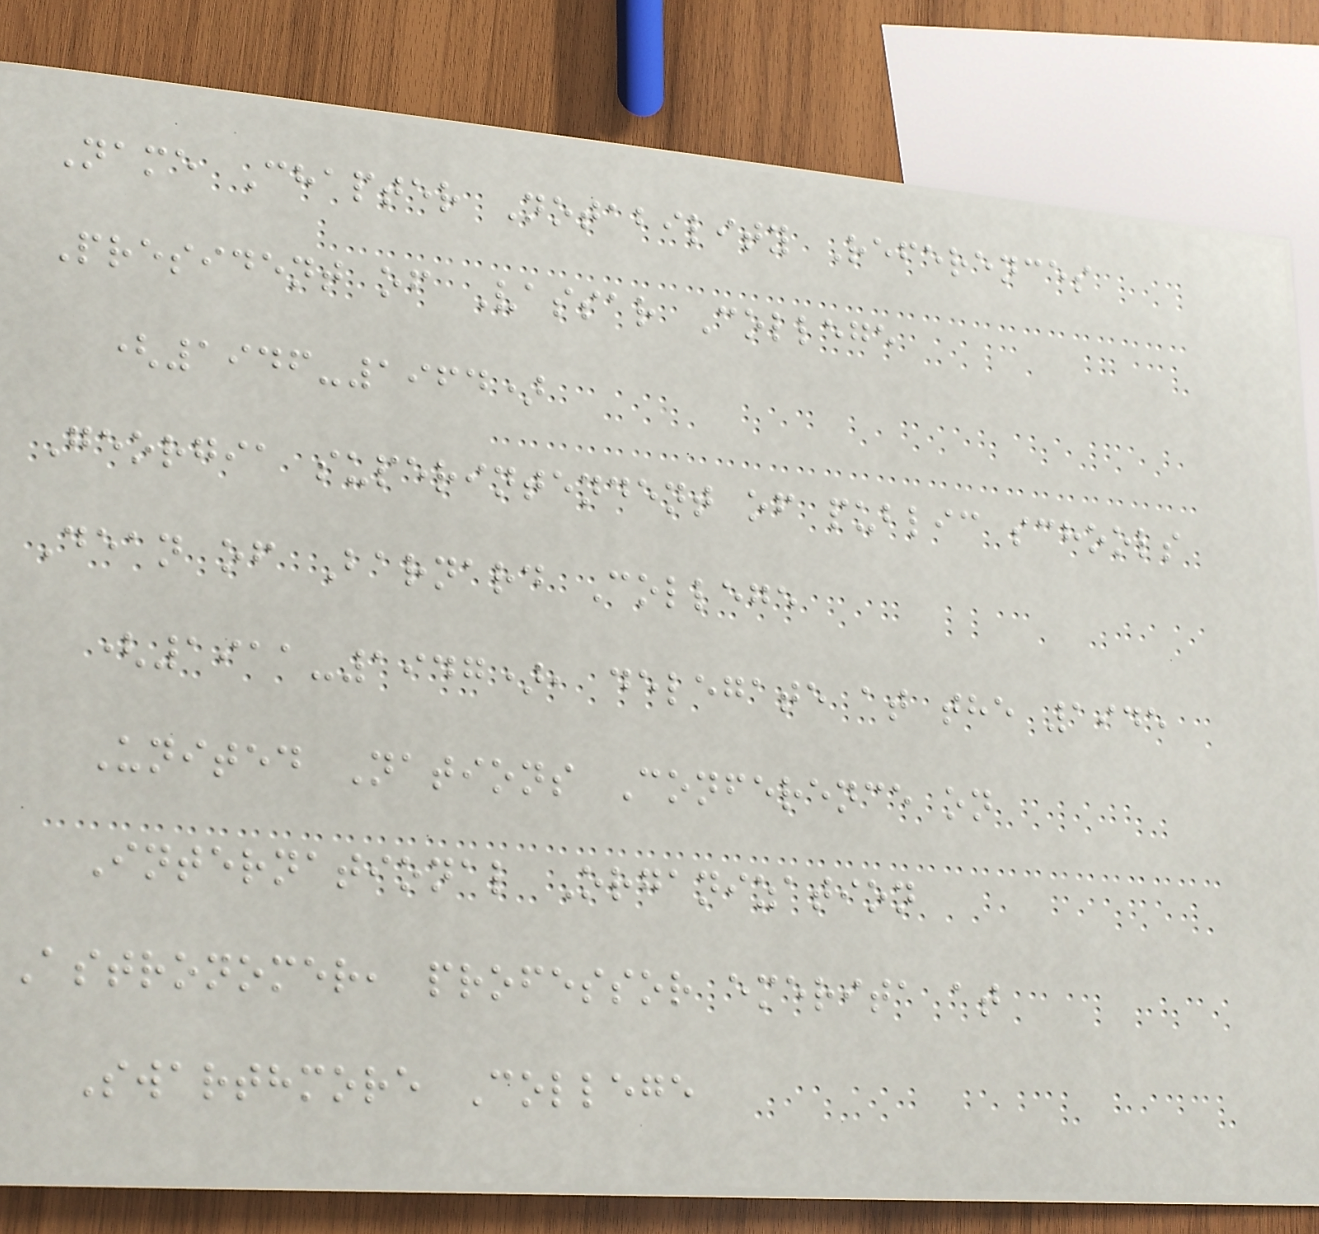Name Chapter Notability References
President of Vassar College
(1946-1964)
Georgia superintendent of public schools
Dean of Barnard College
(1911-1947), delegate at the 1945
United Nations Conference on
International Organization
Astronomer, professor emerita at
Swarthmore College
